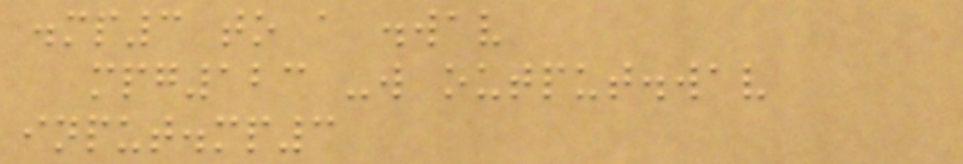.mp3 to a .wav
mpg123 -w output.wav
input.mp3
